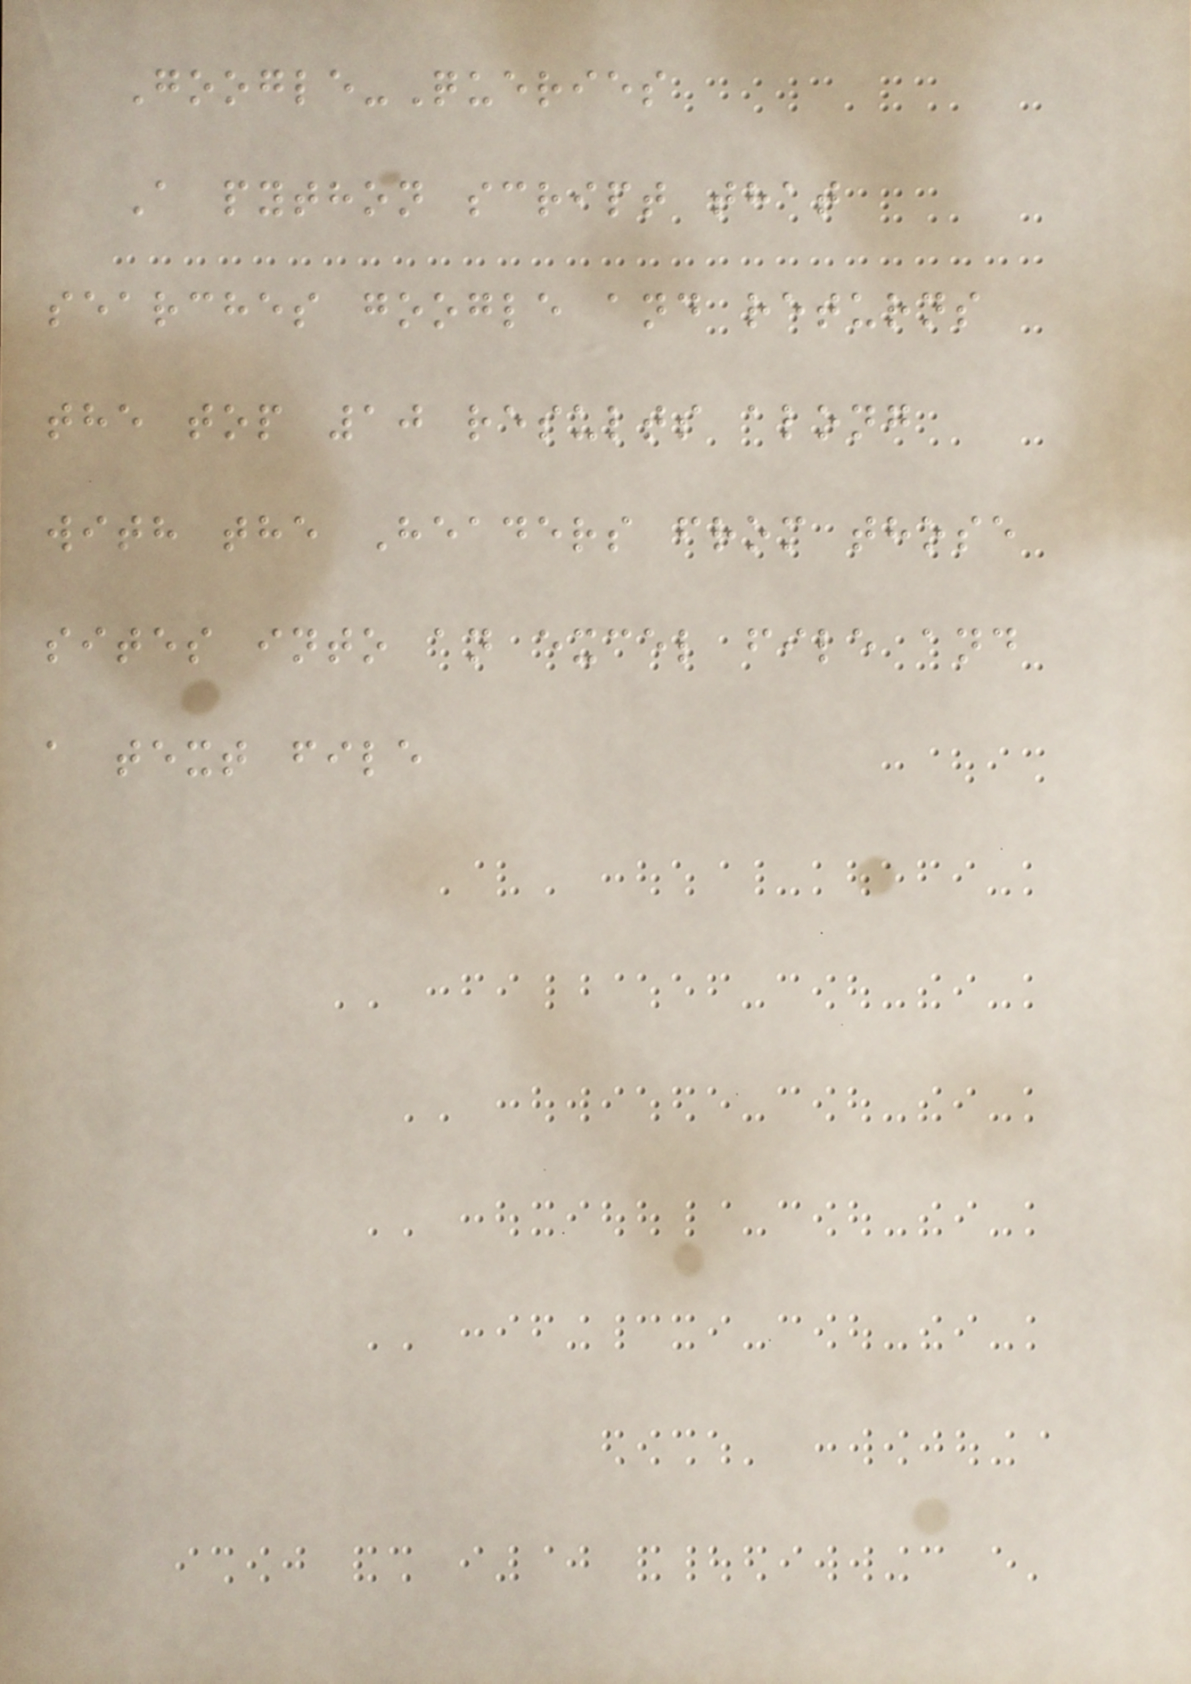Google-Queries
A python script that
searches google and returns
the top 10 results along
with the Headers from those
sites into an excel file and
a text file
